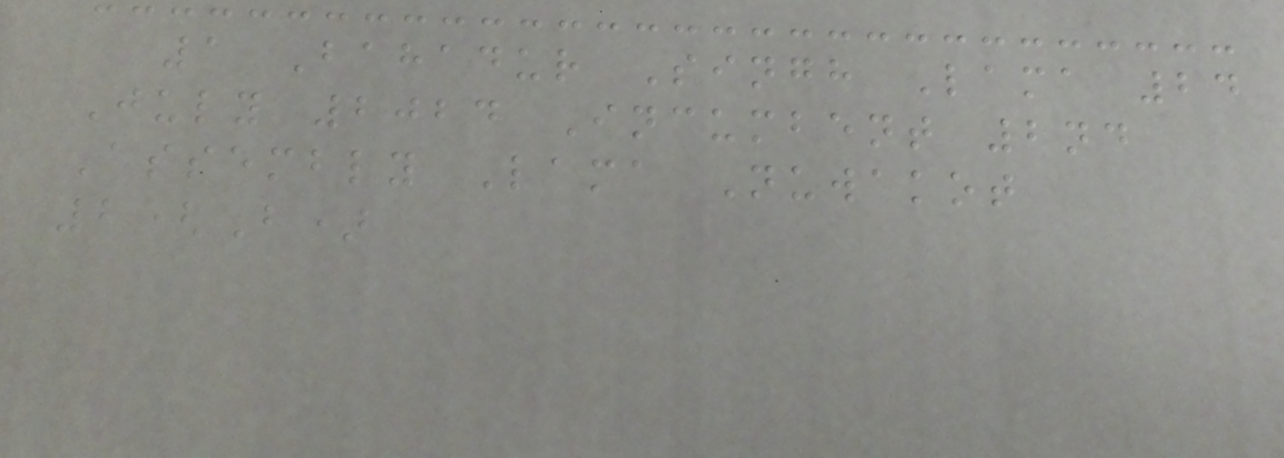1 Bahadur Singh Lama 24
July 2024 Incumbent 2nd
Assembly Lama Nuwakot
2(B)
